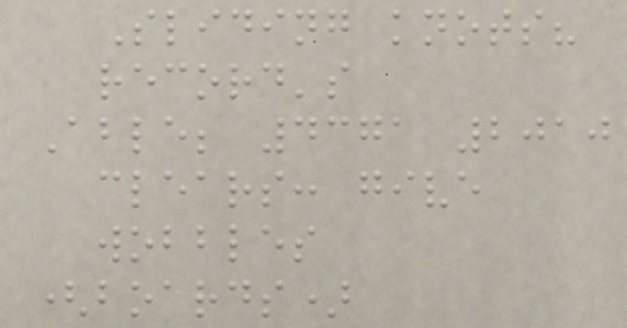Sliding knots?
record's
Able; 4371 2010
clears: give
wobbles
(boards)
